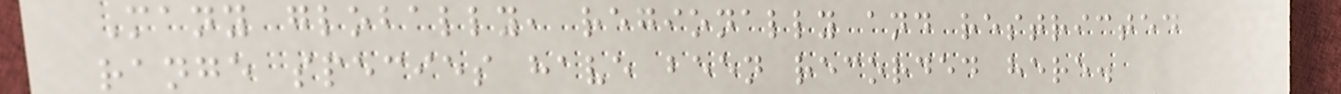Many globally, regionally and restricted
range species have been recorded here.
